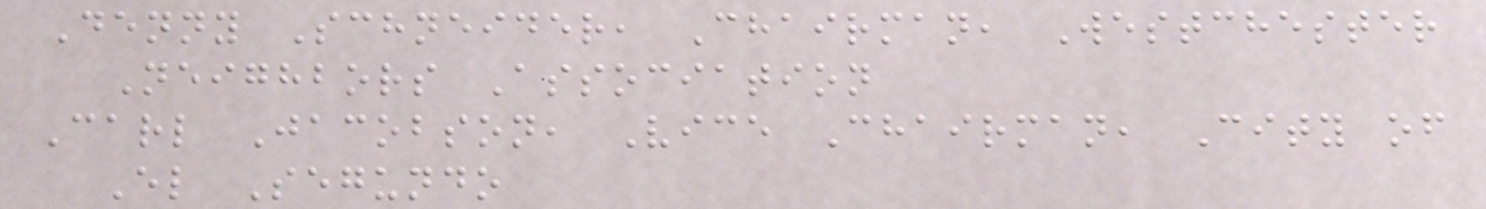Denny Schneider, Chairman, Westchester
Neighbors Association
Carl Jacobson, Vice Chairman, City of
El Segundo
